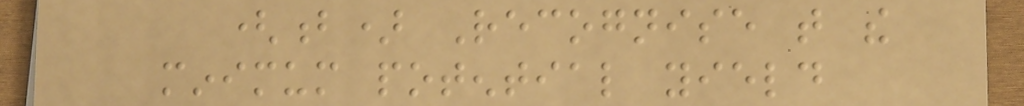(b) Recognise that the
minimum potential yield
